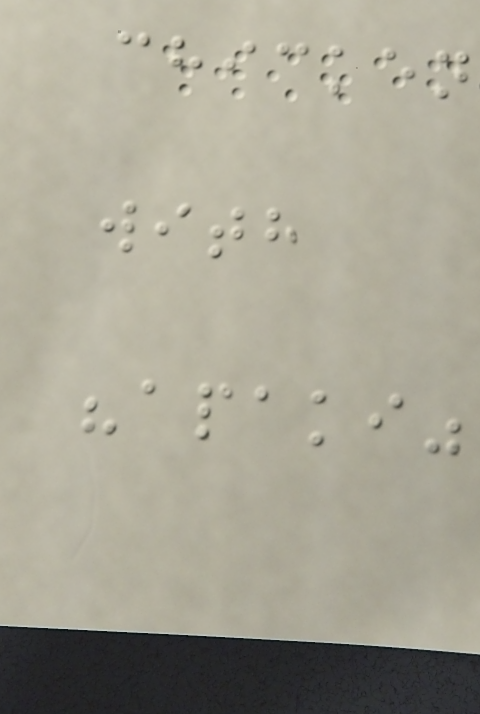chicken
with
"apaki"
